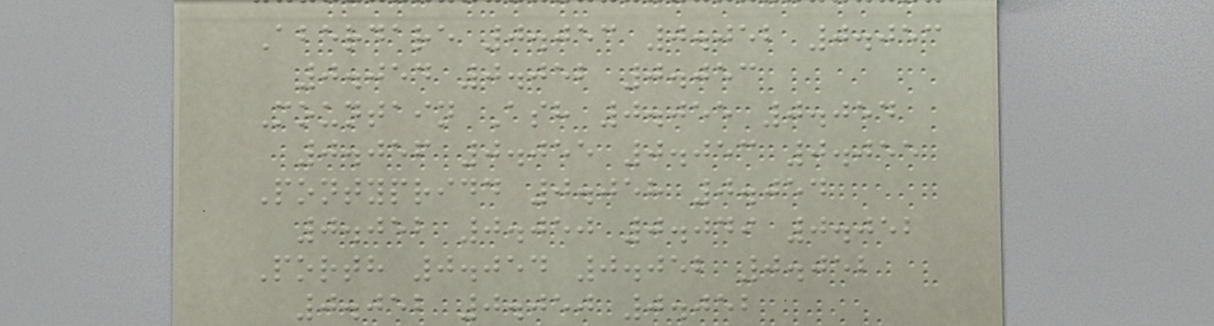Aberdare 0.053 0.052 0.053
0.054 0.052 0.053
Mountain Ash 0.055 0.054
0.056 0.055 0.053 0.055
Pontypridd 0.058 0.054
0.052 0.050 0.049 0.052
Porth 0.054 0.052 0.052
0.052 0.050 0.052
